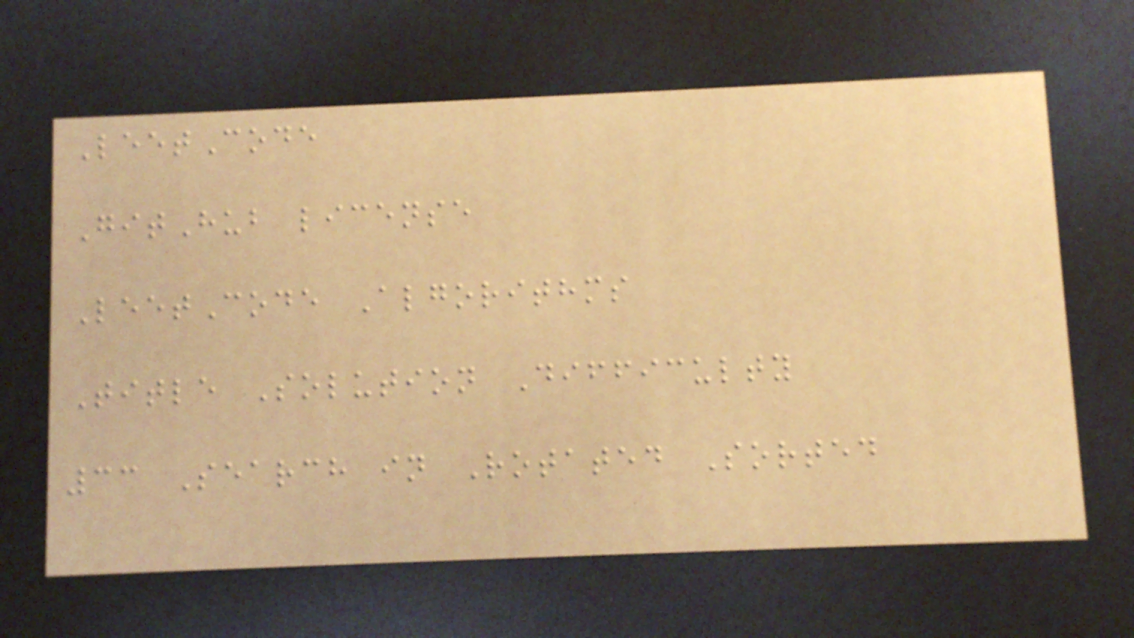LeetCode
GitHub license
LeetCode Algorithms
Title Solution Difficulty
33 Search in Rotated Sorted
